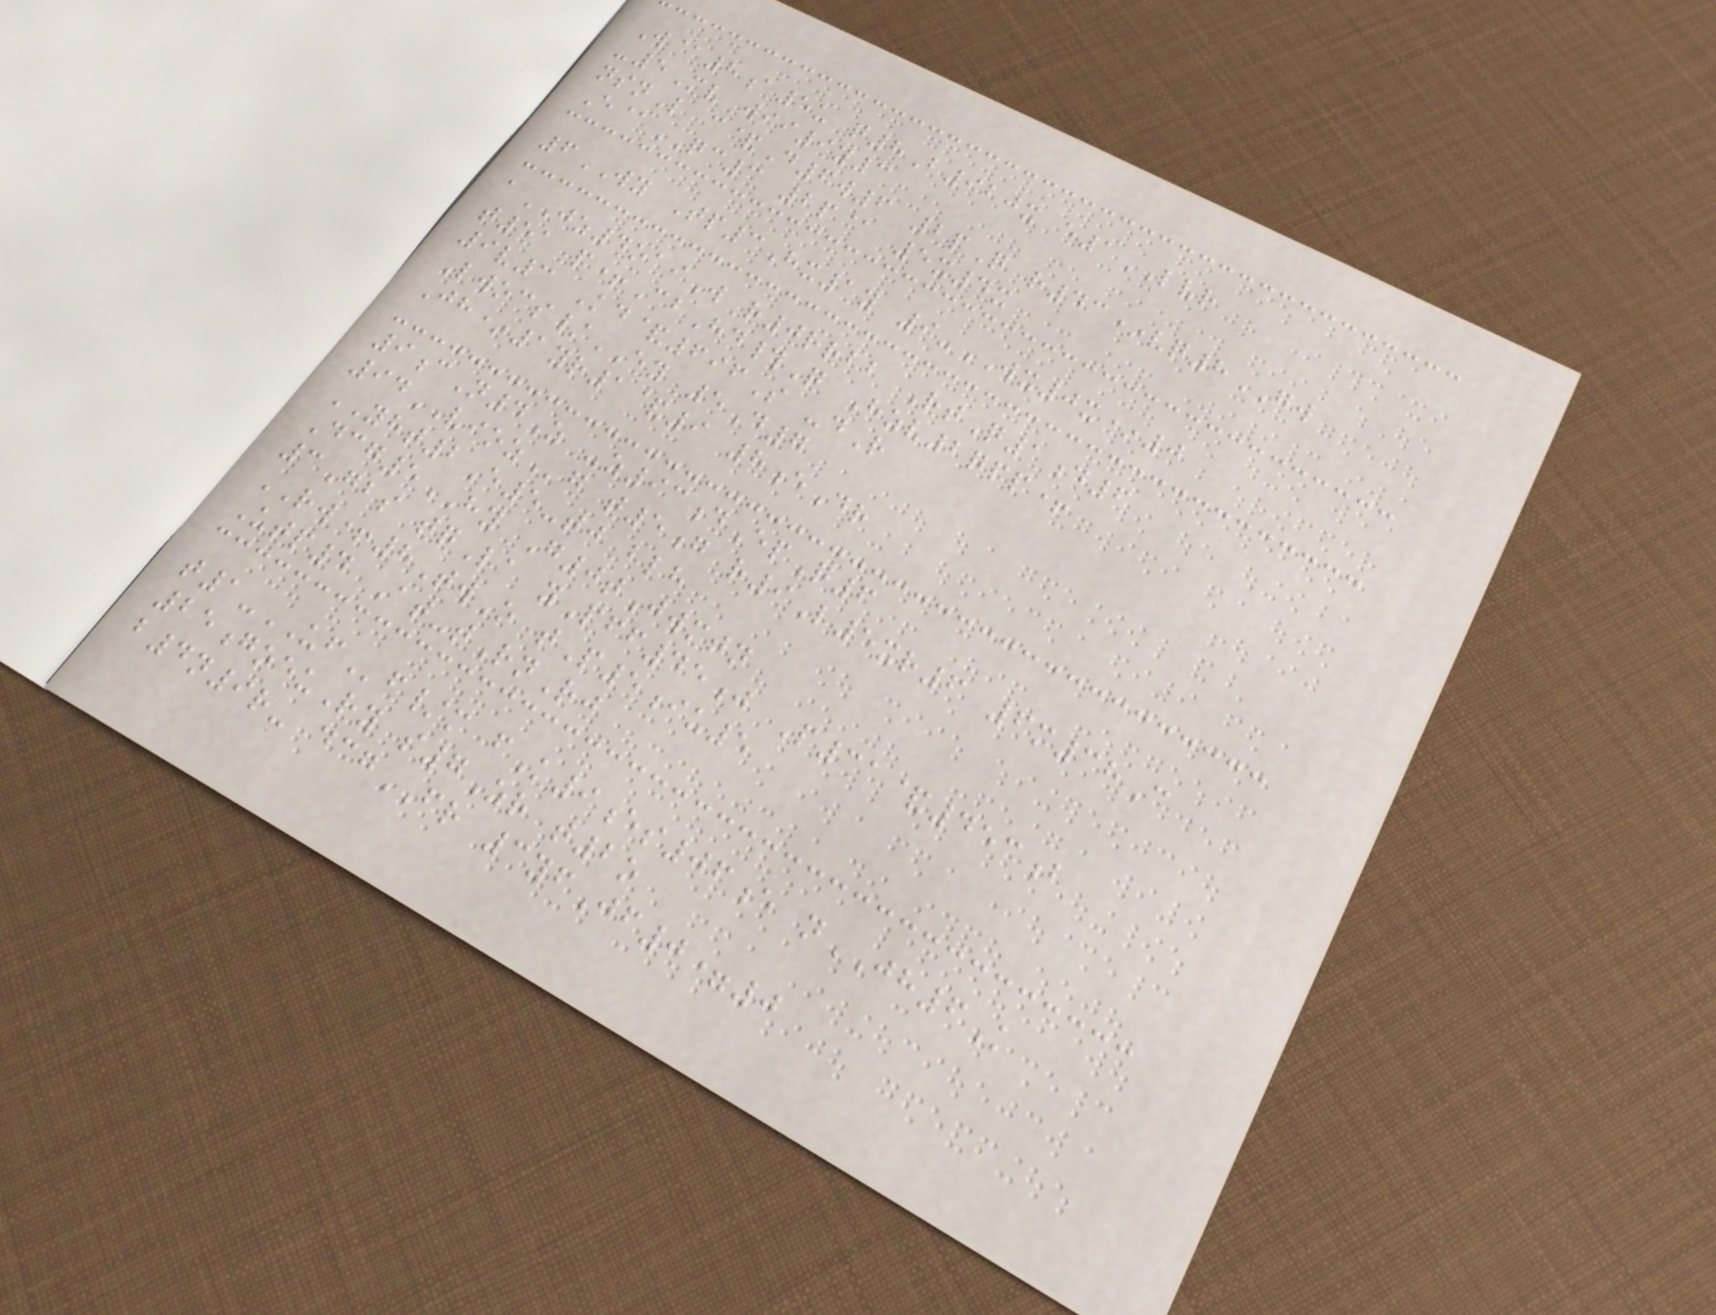W@8a5u q8B920x e1LVR
-5Mv wii9y3
nsnL c&D6w6 2pQ r43*vq8GW
E@QC3 2p@ 5x4x
6WY Tp3Hx1y 9-WX0x*0
aJZ4oaiW r0rrbb RtQ1d6
t51 p+CbHd#Q Hzv2qpp+
9v3 Kd&696S -dR
Lwocs/EY 5D7
Jh*1yr1&9 8eDr
9cN4Z -z93dEpQ6
94VIOZg t5g r9L5xr6 6m38C
YHT2E5-tj blh
Dcg5HY G0tJwmtn
3Gbs tqLa yPff45j P31&453b
RW+8TwO tP5iu5
Utp4 At-tRnRj
t1-UFf/m fK9es06e nJH6K
25goeuRy s7Zr t2o
b4n9r- dcgFR 3yfJf0=0
